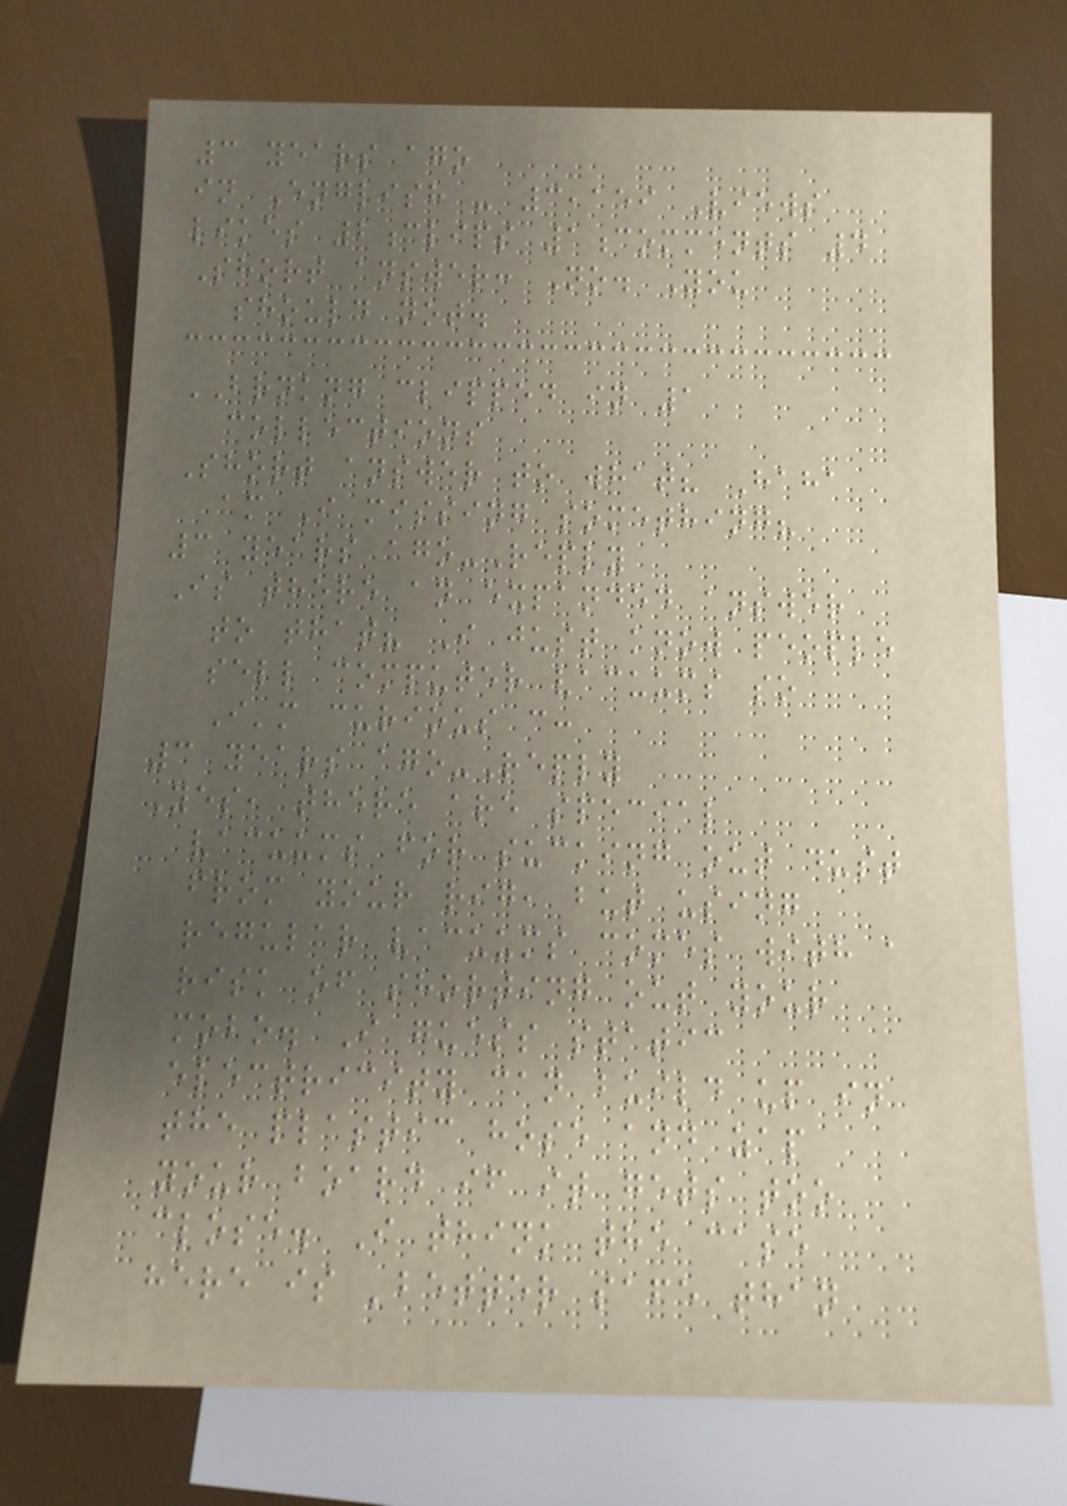3 years ago
in English - 3,159 Views
likes 2clips 1comments 4
Short answer: No. You
should not.
BRNKNG clipped in 1
collections
Short answer to what? Haha
am I missing something?
3 years ago-Reply
Is there an expanded answer
to that? I just know people
sell computer vacuums so
I'm curious c:
3 years ago-Reply
Yes, there are special
vacuums for sucking out dust
from your rig, but using
regular vacuums comes with a
risk of shorting out your
mobo. I guess static
electricity can build up in
the plastic hose and zap
your board if it gets too
close. I think the case
here is 'better safe than
